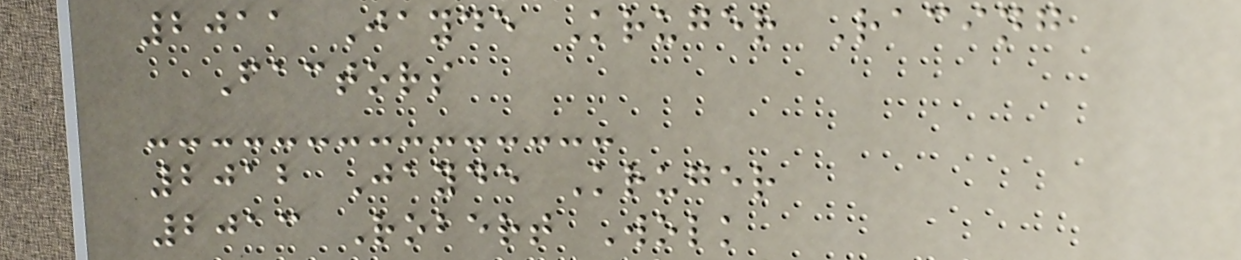2011 Jayde Kruger Racing
Factors
2012 Jayde Kruger
2013 Robert Wolk
